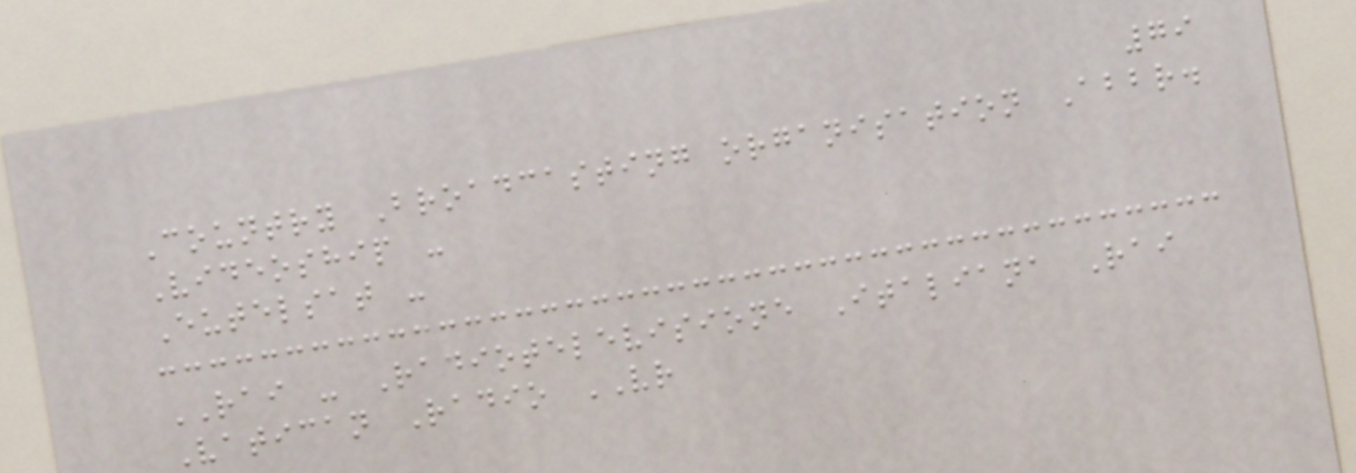79
Country Broadcasting organisation Abbr.
Videoship -
Eutelsat -
RAI - Radiotelevisione Italiana Rai
Vatican Radio VR
